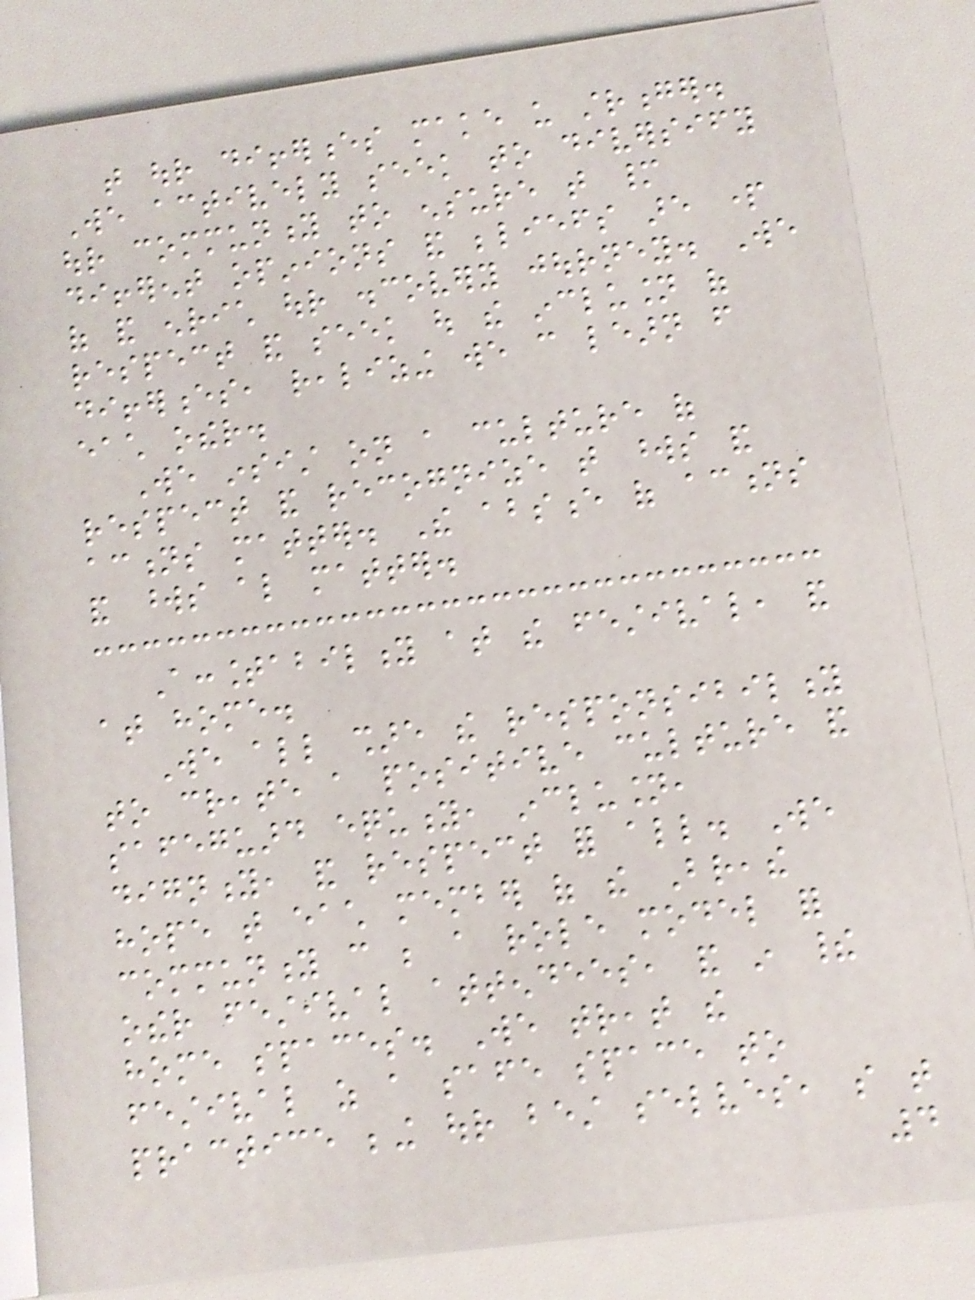that our differences make us stronger.
We actively seek to diversify
our community to ensure that many
different opinions and beliefs are part
of and enrich our discovery journey. We
respect and seek out the inclusion of
differences, realizing we can learn from
each other.
We insist on a culture of
respect and recognize that words and
actions matter. The absence of actions
and words also matter.
Accountability at the festival, and
at home.
We all share the responsibility
to create a positive culture and
safeguard equity, inclusion,
dignity, and respect for all. We
hope that each member of the Breathe
community can be a role model for
other festival attendees, and in their
home spaces. We treat the
festival as a safe space to
practice being our best selves, so that
4
